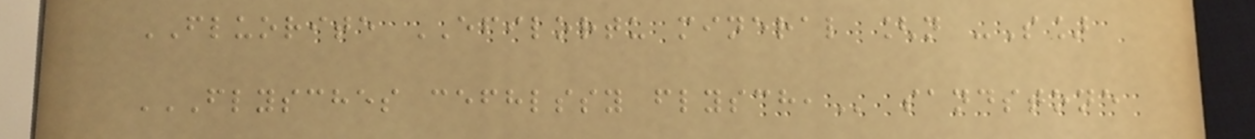FLUORITE EFILORTU mineral [n -S]
FLYSCHES CEFHLSSY FLYSCH, sandstone
